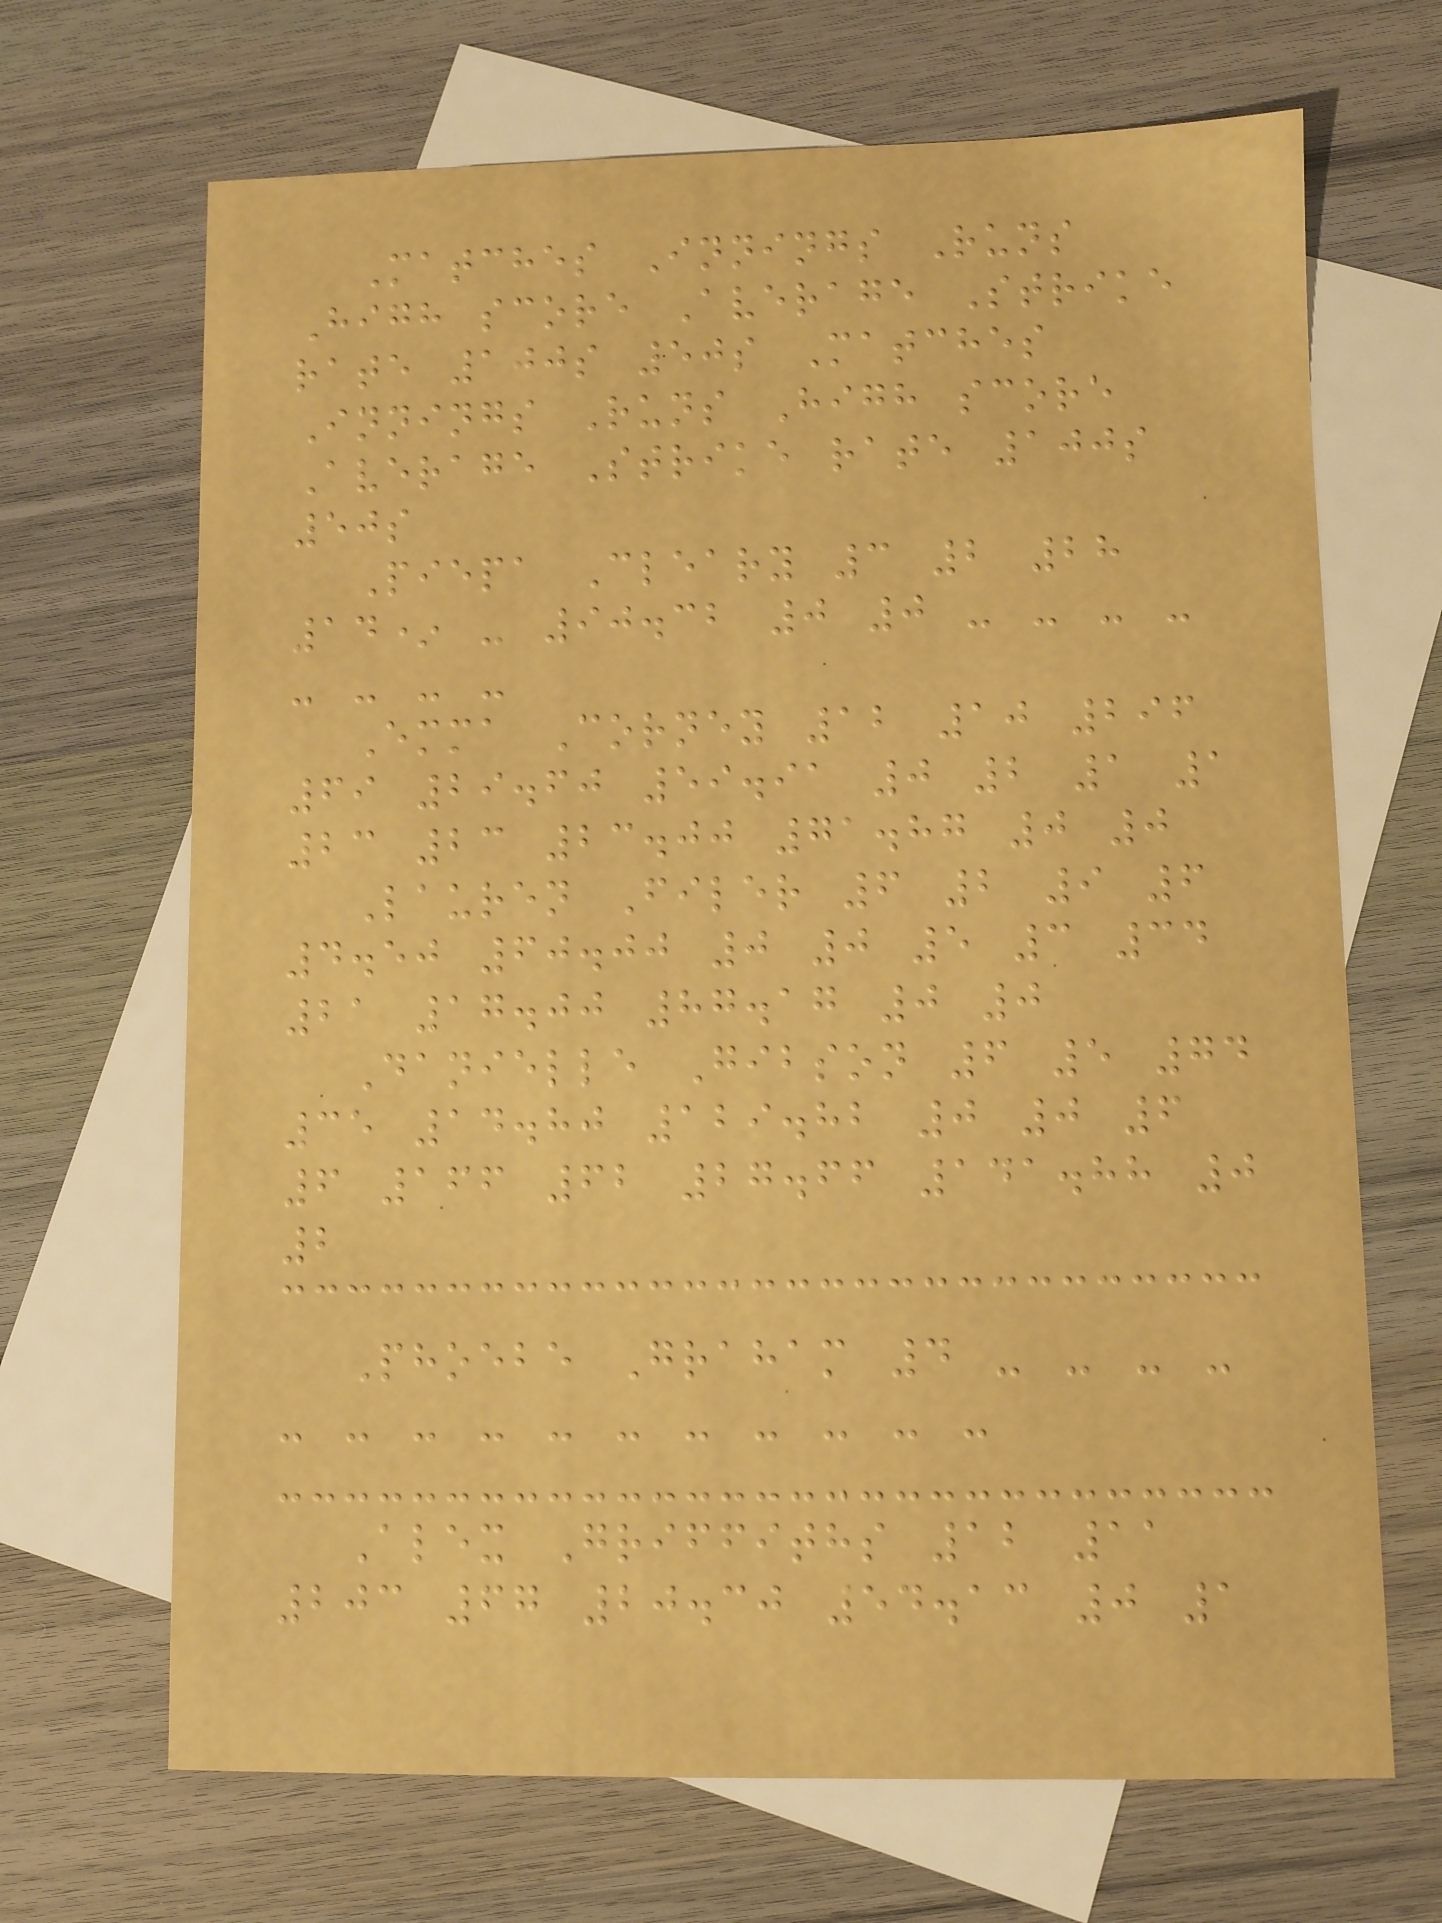Matches Innings Runs
High score Average Strike
rate 100s 50s Matches
Innings Runs High score
Average Strike rate 100s
50s
Piepa Cleary 3 2 28
14* - 90.32 0 0 - - - -
- - - -
Emma Corney 12 10 296
69 29.60 59.91 0 2 1 1
23 23 23.00 71.87 0 0
Lauren Filer 6 2 9 6
4.50 60.00 0 0 5 3 34
21 17.00 87.17 0 0
Danielle Gibson 6 5 74
35 14.80 129.82 0 0 6
6 166 62 27.66 141.88 0
2
Phoebe Graham 4 - - - -
- - - - - - - - - - -
Alex Griffiths 12 11
203 67 20.30 54.13 0 1
